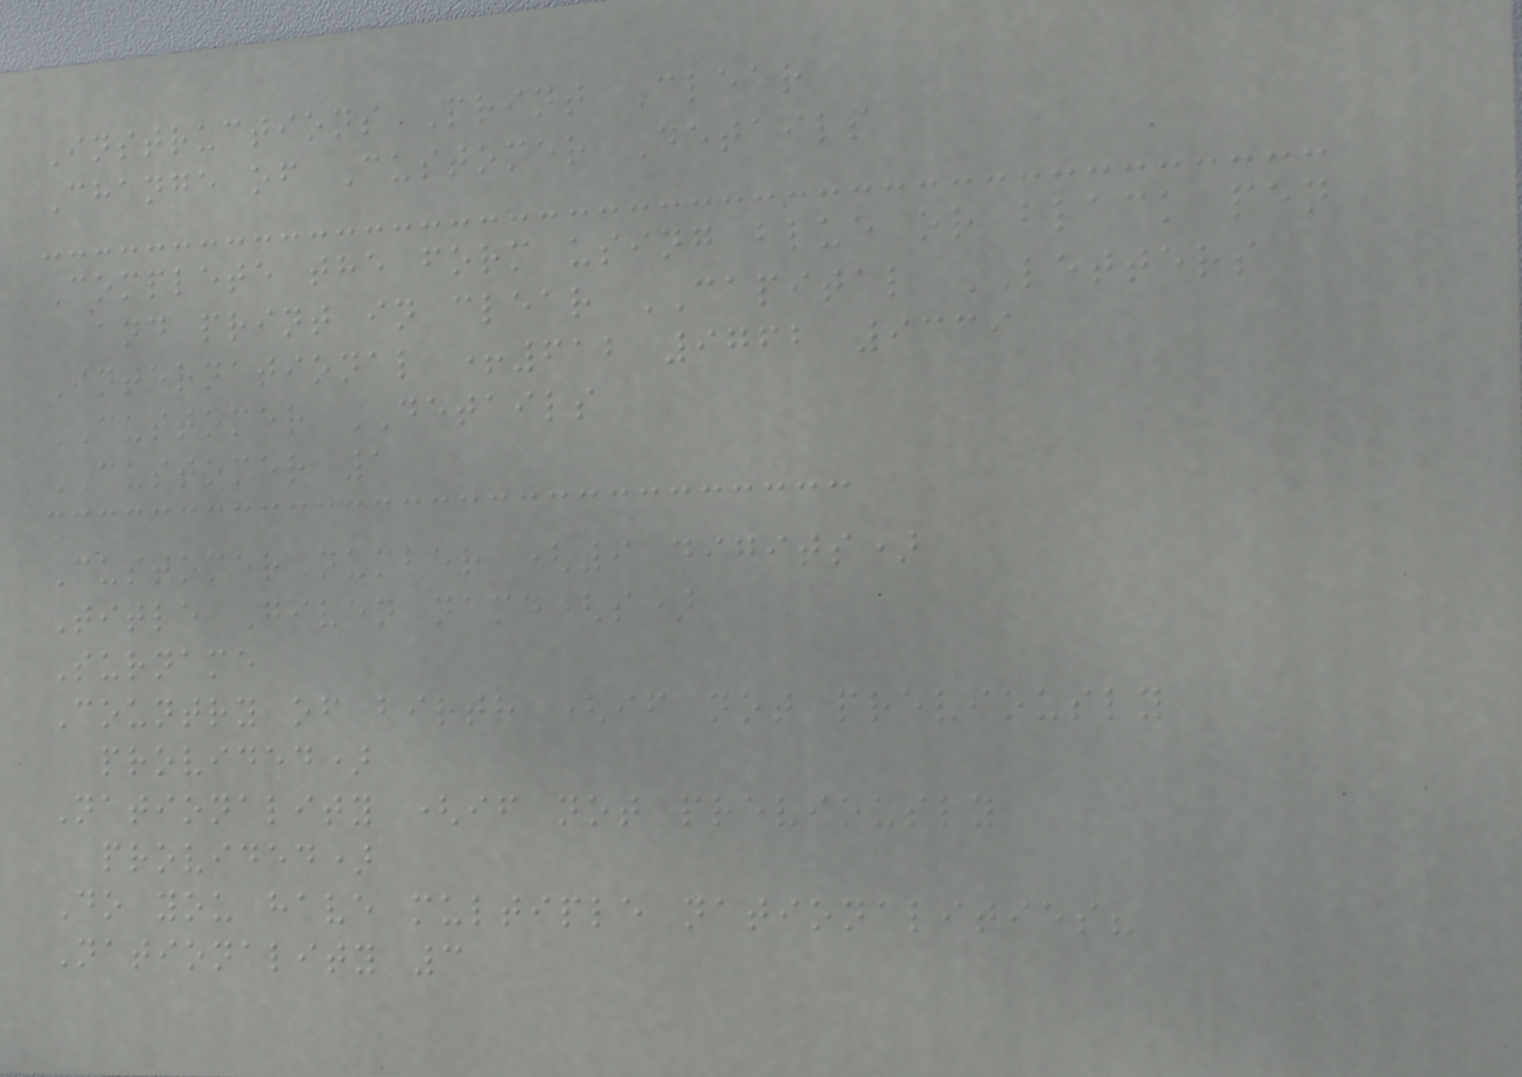Instructions Print Clear
Change of Customer Details
Complete the form using blue or black pen
and print in clear CAPITAL LETTERS
International +612 9762 9339
CUSTOMER DETAILS
CUSTOMER 1
Customer number (9 digits)
Title Given name(s)
Surname
Country of birth (if not previously
provided)
Nationality (if not previously
provided)
Do you have multiple nationalities?
Nationality 3
